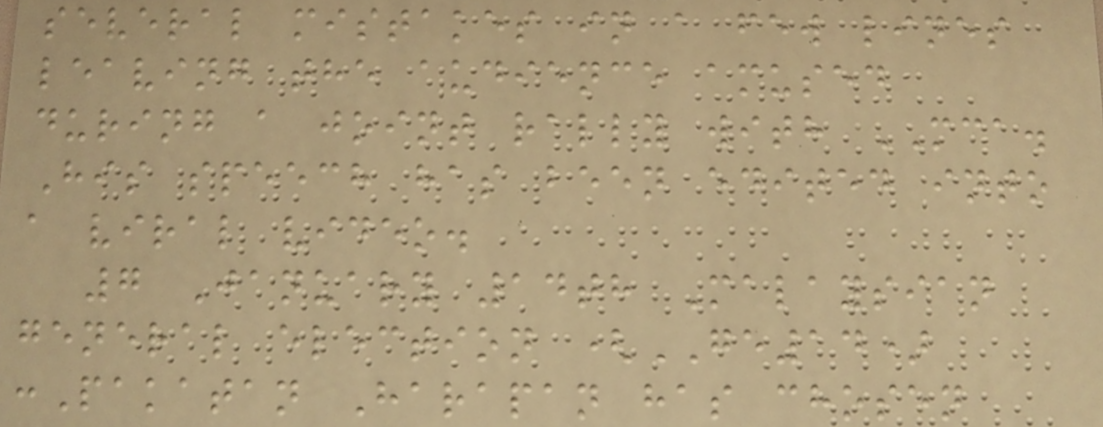several mistakes in a few lines
leaving the audience amused
during a joint rally with MCA.
His speech has been edited into
a viral video.
7 January 14th Malaysian
general election (GE14)
:Pakatan Harapan has chosen
